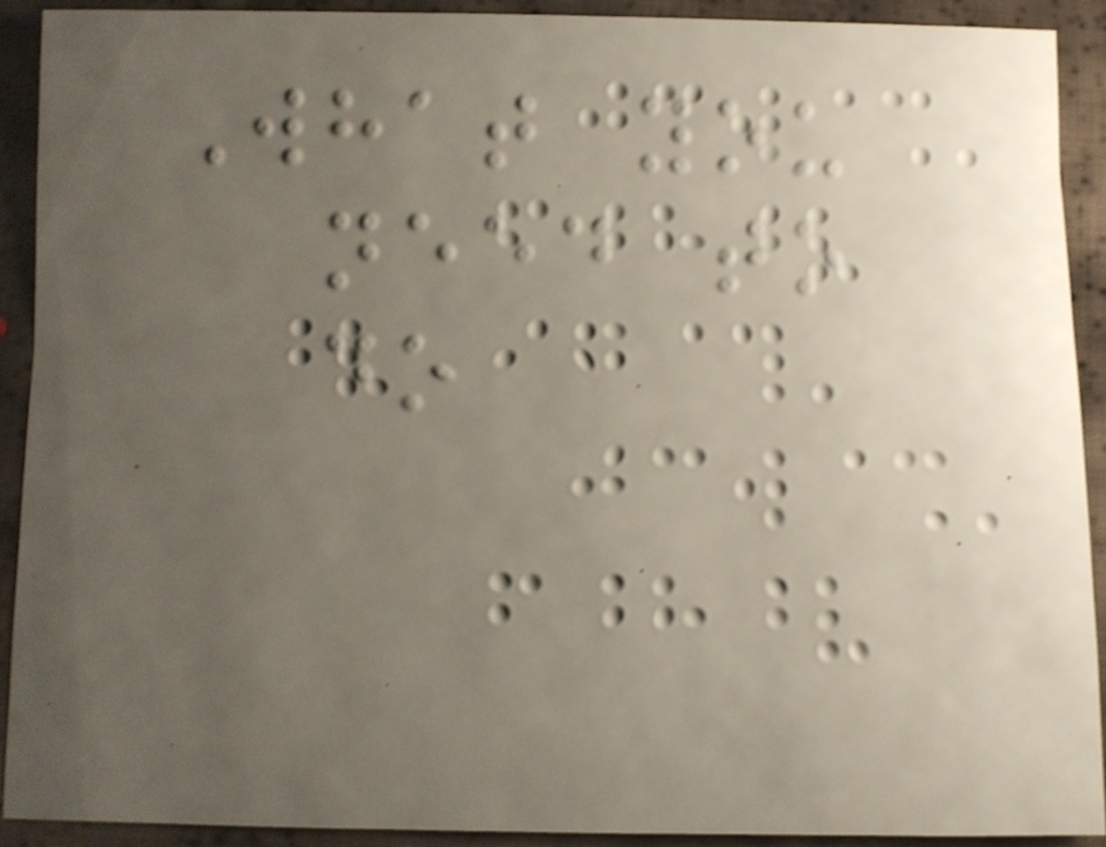What you
need to
do
